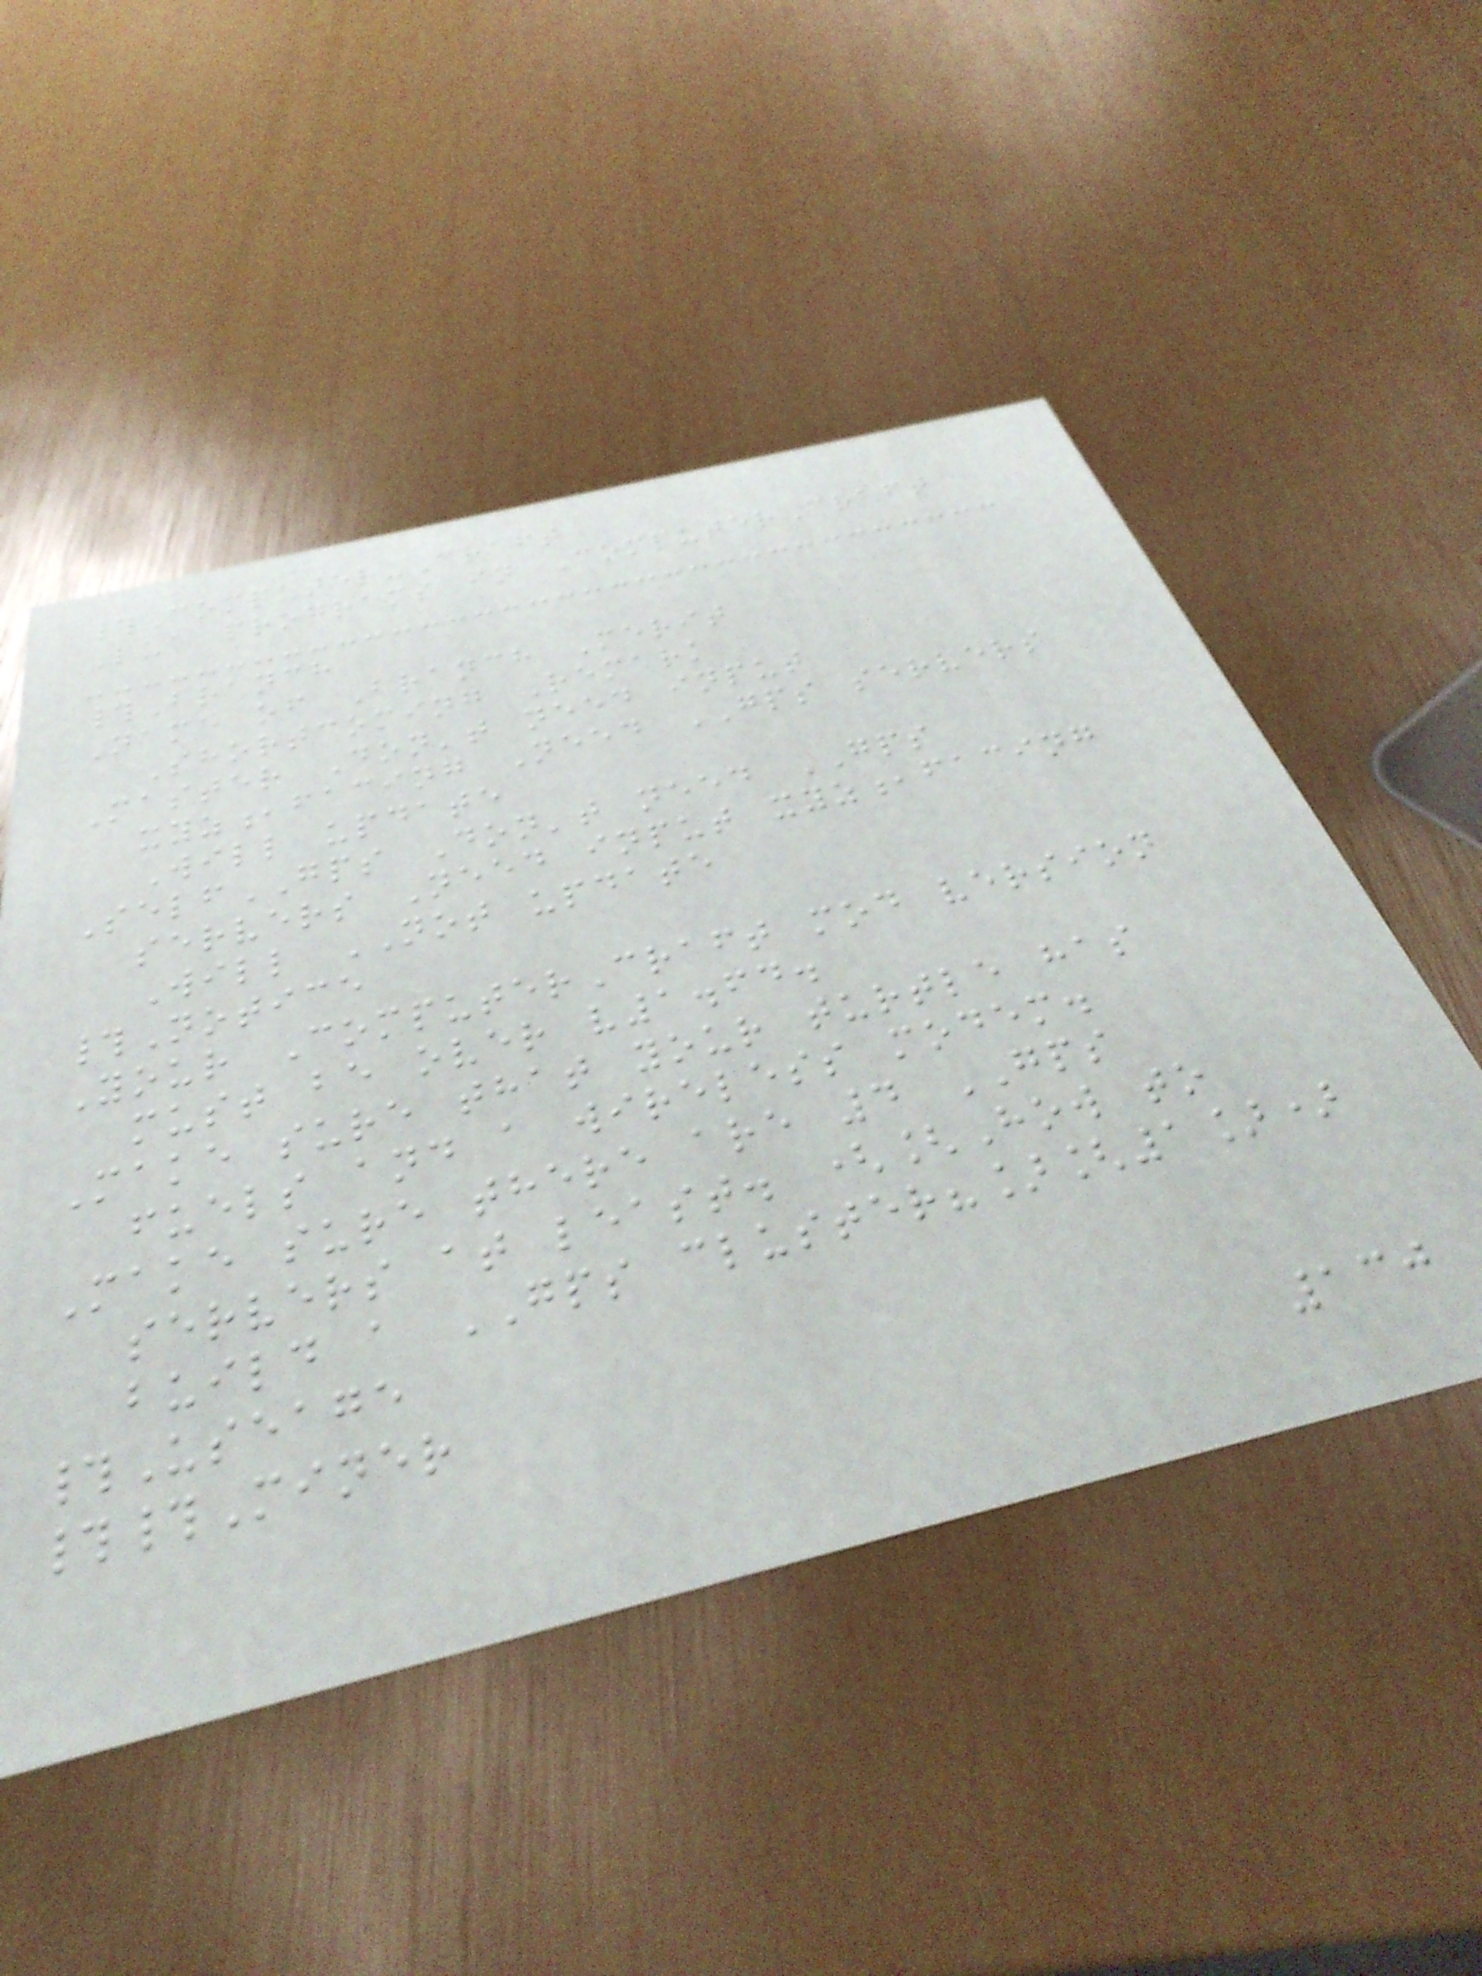#Computer-Craft
Lua programs in ComputerCraft
#Branch
Name of Branch Merit
Shortcoming Remark
Master Don't need input
xyz,facing Need GPS servers
Will update
SelfGPS Don't need GPS
servers Need input xyz,facing
Will NOT update
#Notice
Your ComputerCraft mod version
must be over v1.64.
Make sure that your turtle has
fuels and a wireless modem.
Make sure there are 4 GPS
servers at least. ([How to
build a GPS cluster?][1])
#Useage
##Miner
130
